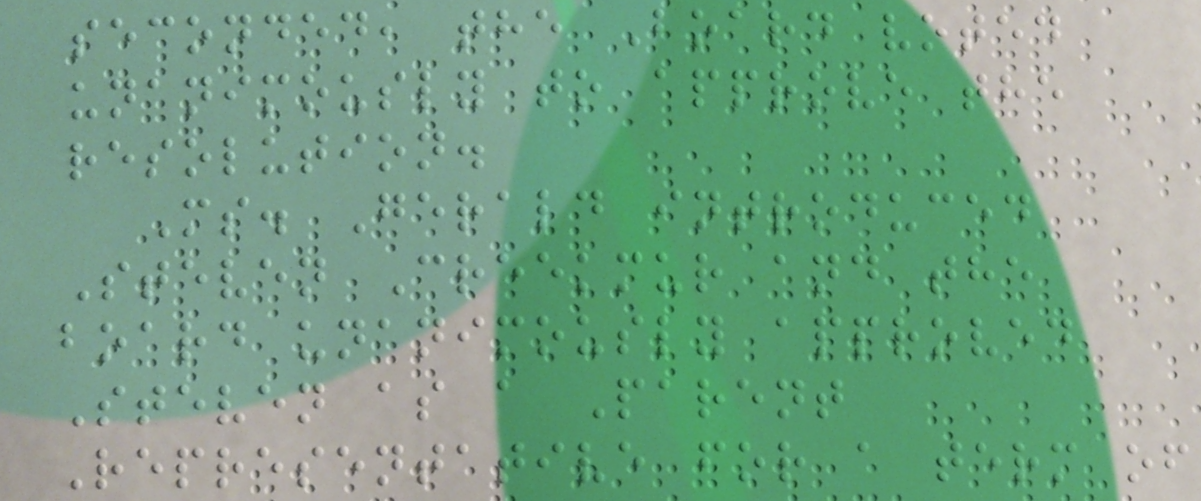seconded, the Board voted
unanimously to approve the
resolution.
Ms. Gerald introduced
Steven Creekmur and the
board unanimously approved
Steven as a Parent
Representative for a term of
